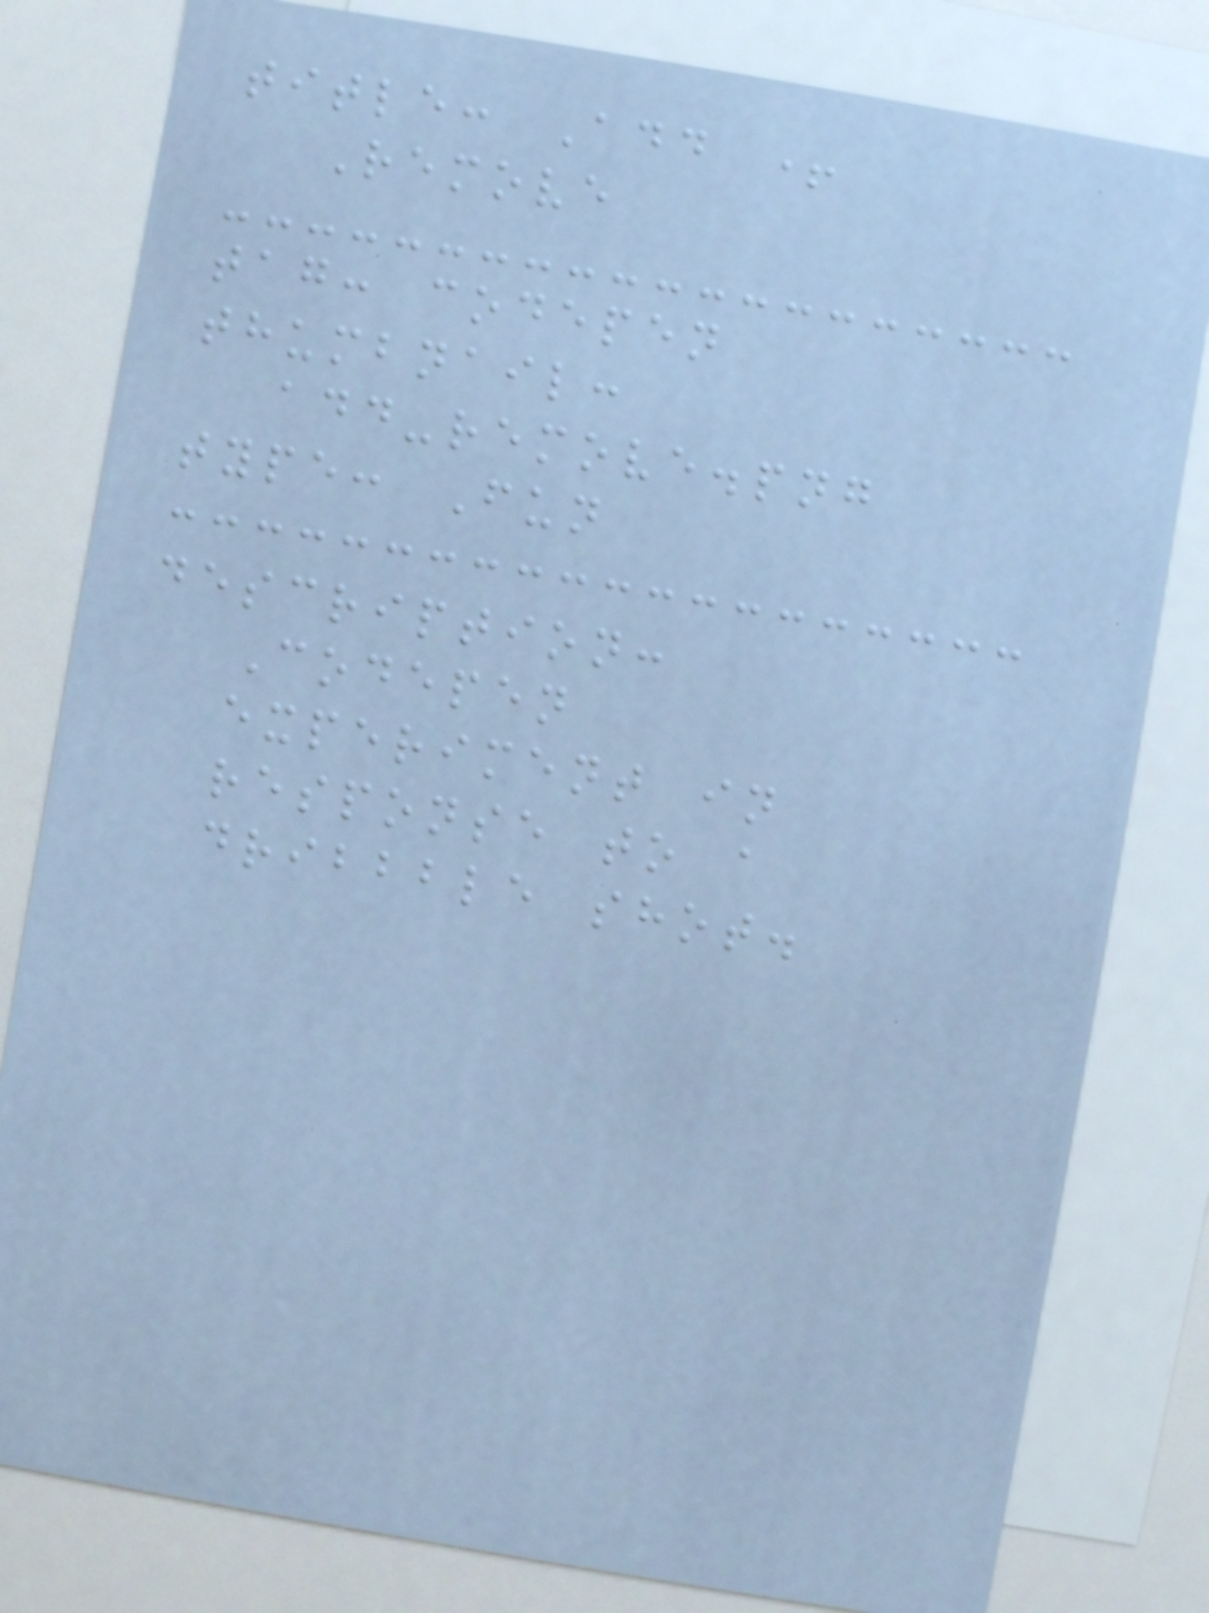title: Add +
Remove
tag: codepen
thumbnail:
add-remove.png
type: Fun
description:
Codepen
experiment in
response to a
dribbble shot.
